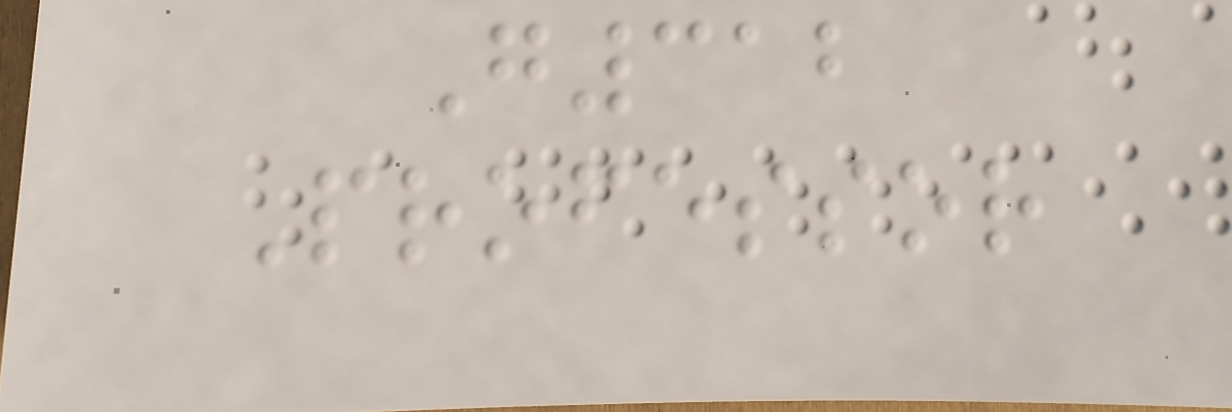G312
Professor
